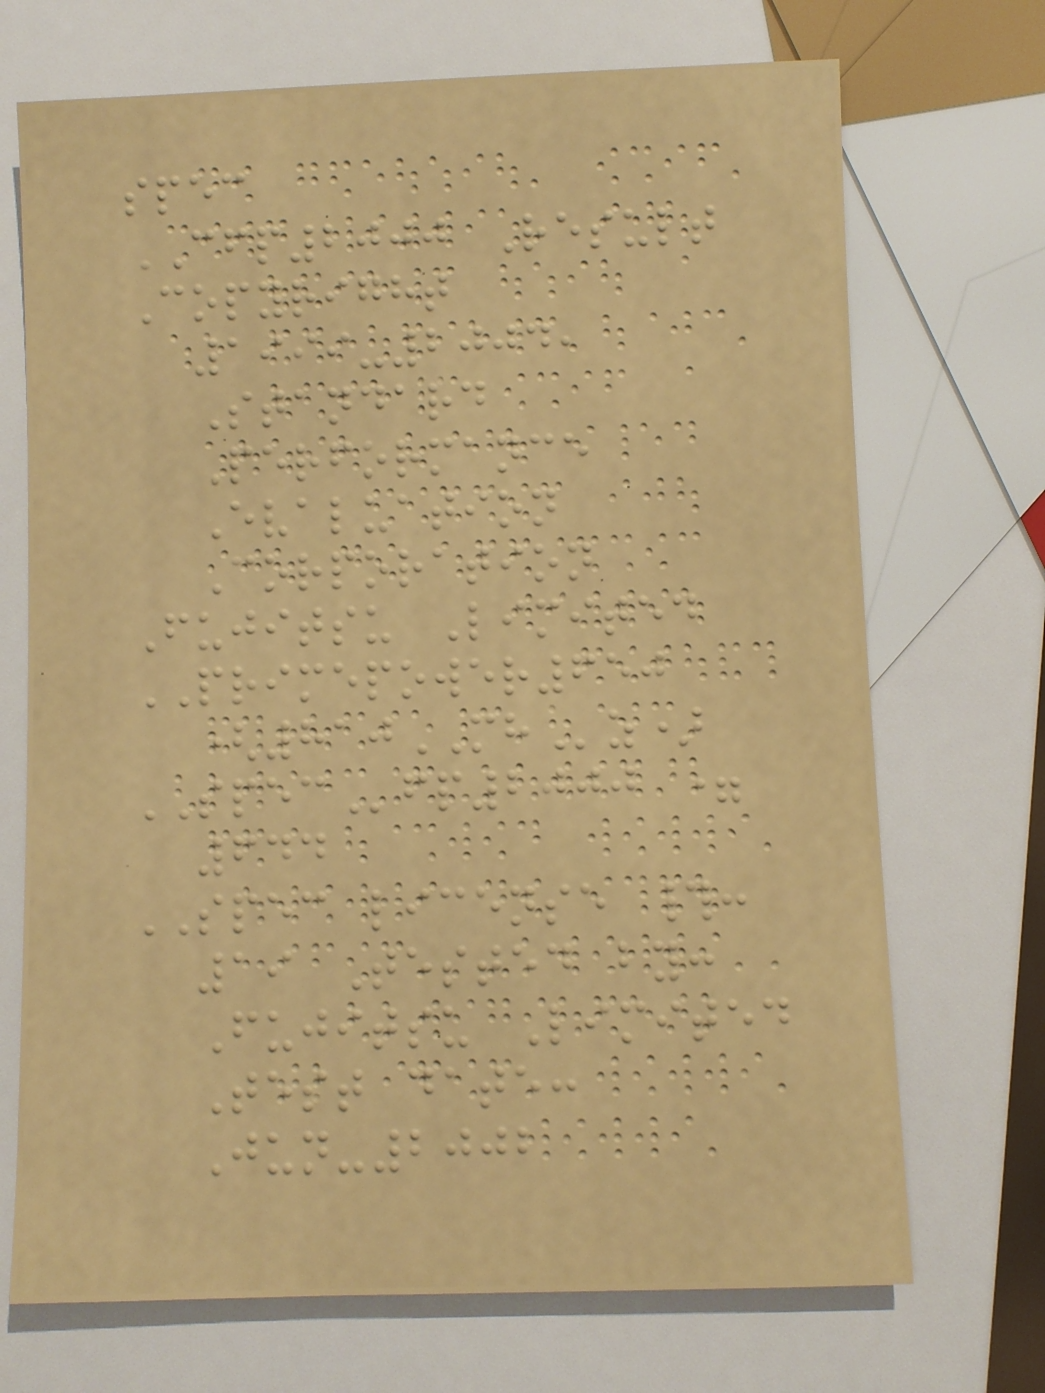spec
CFP2000 Result
Copyright
1999-2004,
Standard
Performance
Evaluation
Corporation
Fujitsu Limited
PRIMEPOWER650
(810MHz)
SPECfp2000 =
644
SPEC license #:
19 Tested by:
Fujitsu Limited
Test date:
Jun-2002
